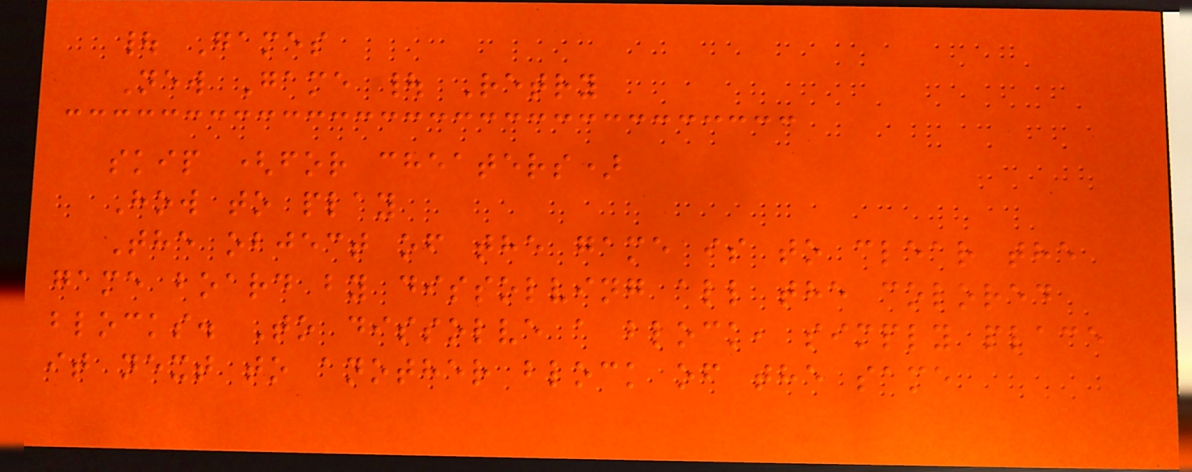| Games
New Game | Retry
skip (for cheaters)
How to play
The object of the game is to clear the
game board by dissolving all the colored
blocks. To dissolve a block, simply place
it next to another block of the same
